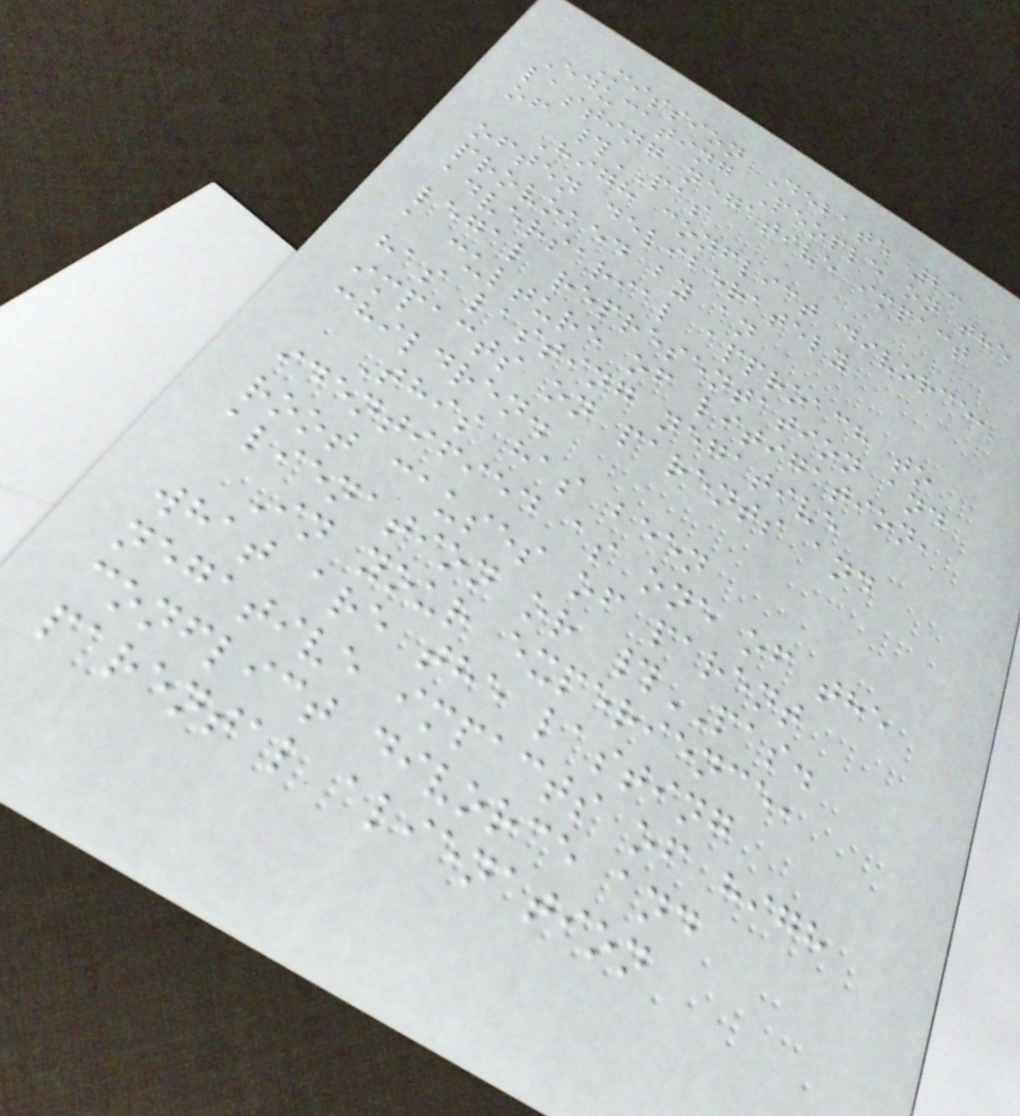Mission Debate 2:
Educating People on the
lasting negative impact
of #PAS
High conflict divorce,
often deliberately
provoked by an
adversarial approach to
legal representation and
a culture of litigation,
has lasting negative
impacts on parents and
children.
This has been
identified as one of the
root causes of parent
alienation or #PAS.
In your experience,
what are the lasting
negative impacts of high
conflict divorce and
parental alienation
